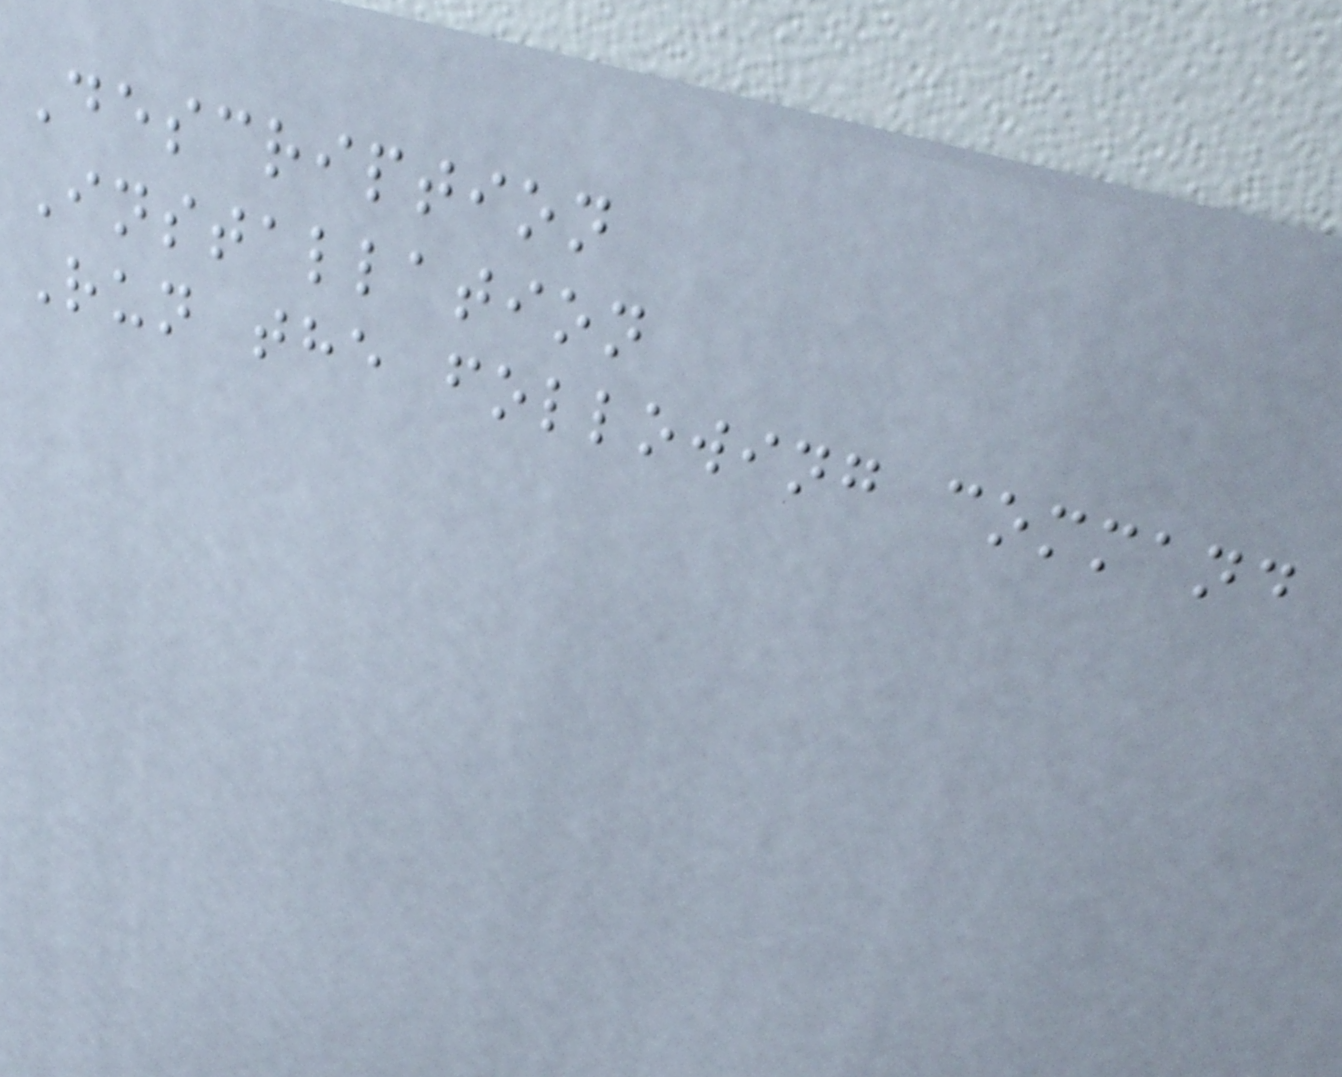Description
Installation
Run the following command
